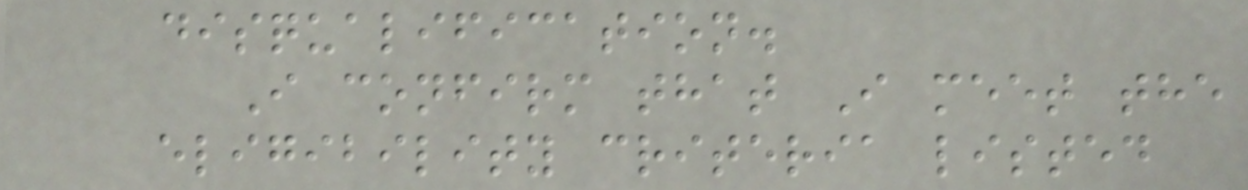disqualification.
I confirm that I meet the
eligibility criteria listed
